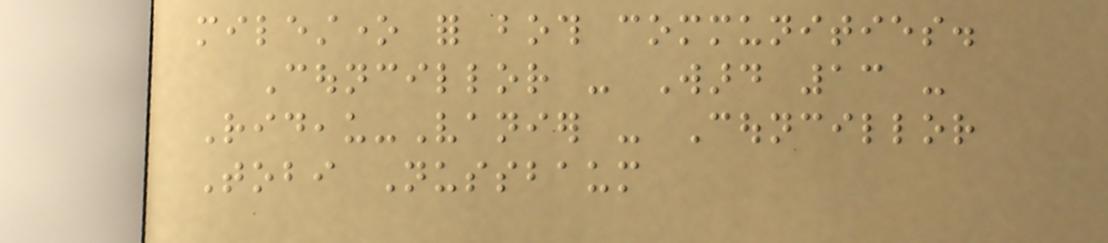milestone for both communities.
Councillor - Ward 13 -
Rideau-Vanier - Councillor
Tobi Nussbaum
